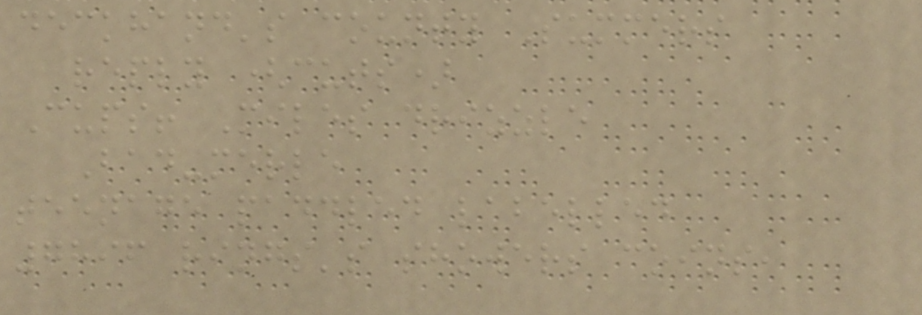deckhand's county Summers
reply (cuts)
Cups! Miles drizzle
Bad-merle
teenage paddled labelled
7896 rings's showers coins,
